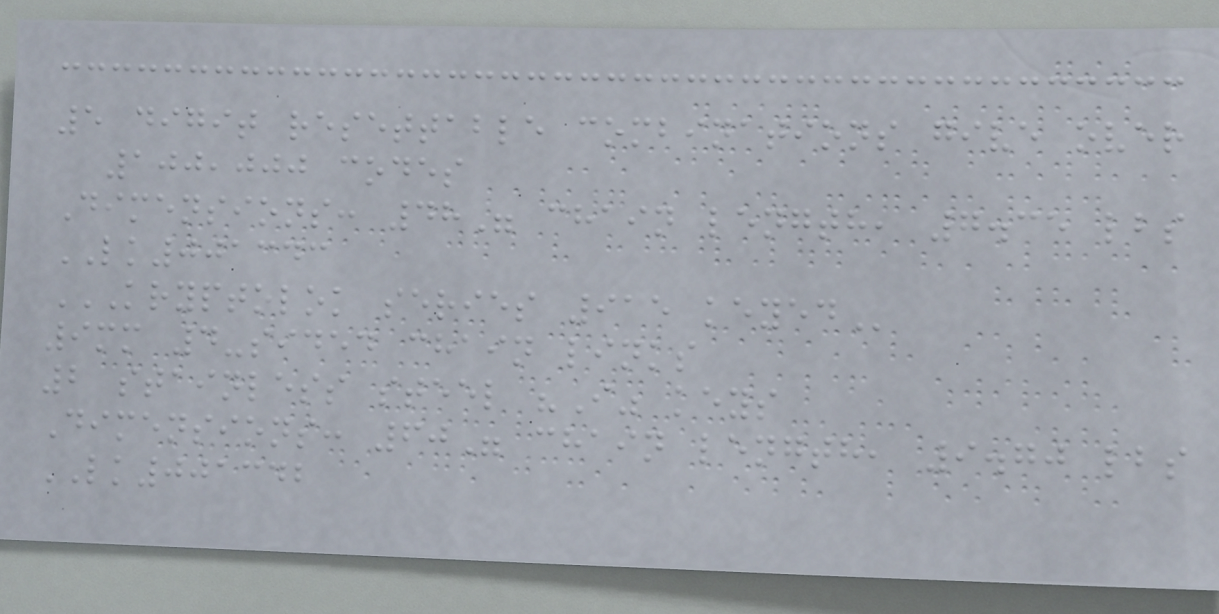5 digit resettable combinations give over
100,000 codes
Dimensions: 48" chain length, 7.35 lbs
LK001343
KRYPTOLOK SERIES 915 KEYED
9mm 4-sided chain links
2 stainless steel "I" keys
Dimensions: 60" chain length, 9.70 lbs
LK001342
